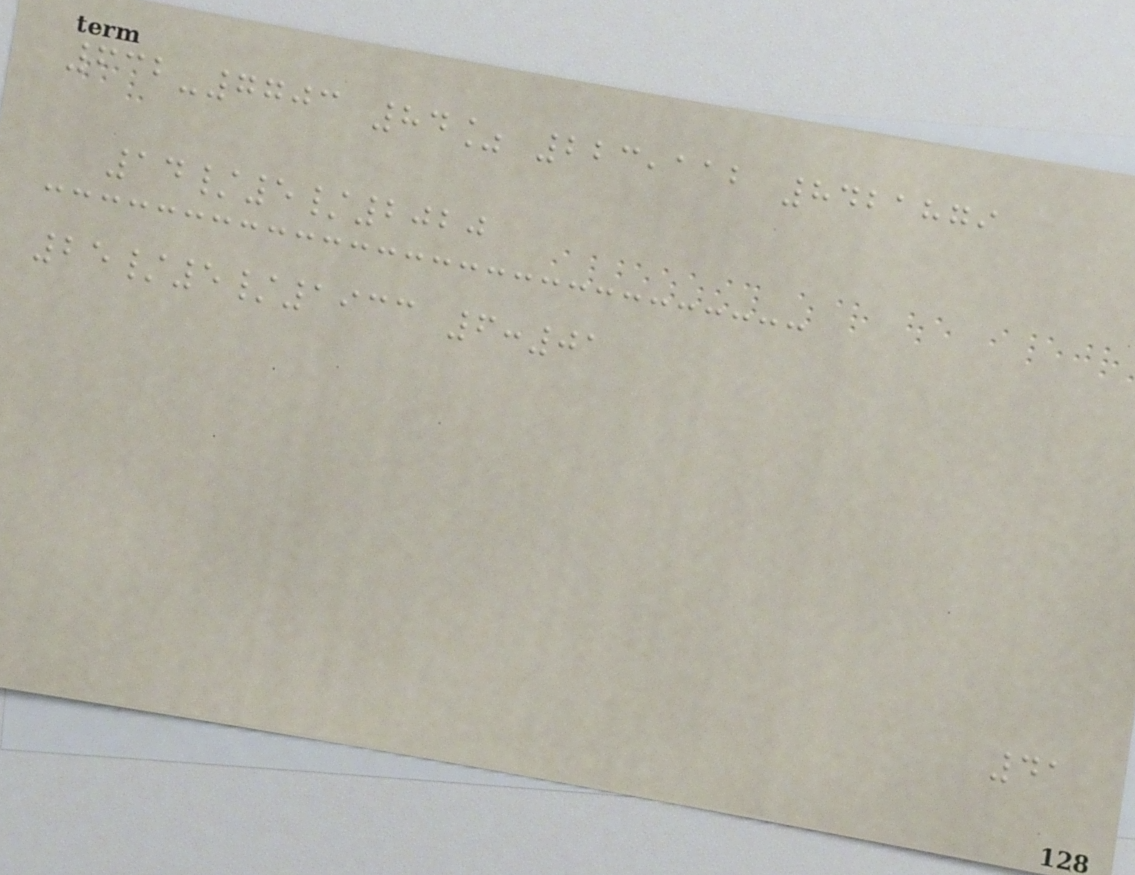632-7703 84% 223,112 8421879
14/5/2020
25/5/1933 6:01
41
